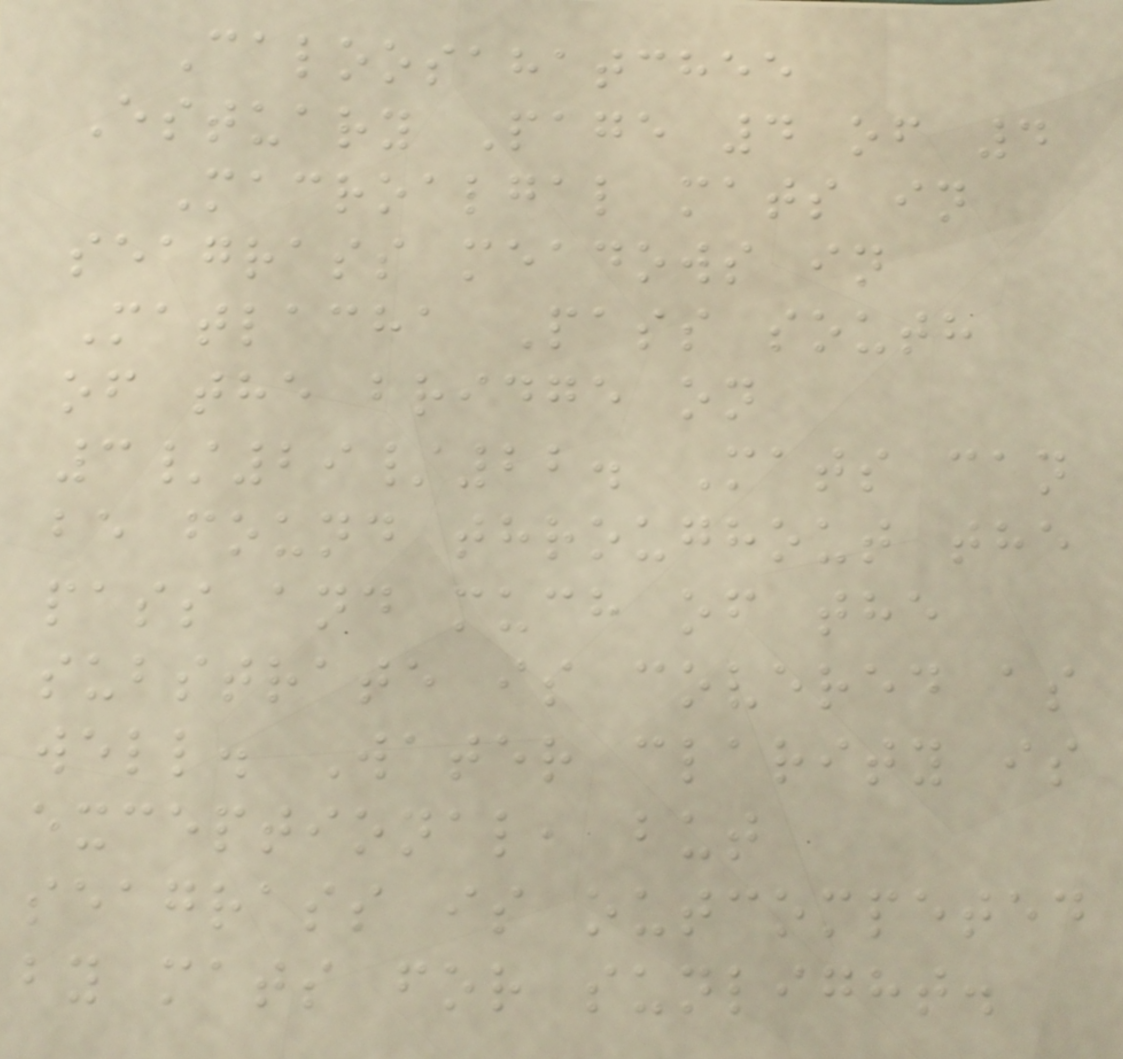Caloosahatchee
Estuary Page 4 of 4
Macroalgal mats in
seagrass meadows in
Matlacha Pass south
of the bridge on
3/29/22. Mats can
be found throughout the
pass and much of the
substrate is covered as
well. Water clarity is
exceptional, but
seagrass is outcompeted
by mats for sunlight.
